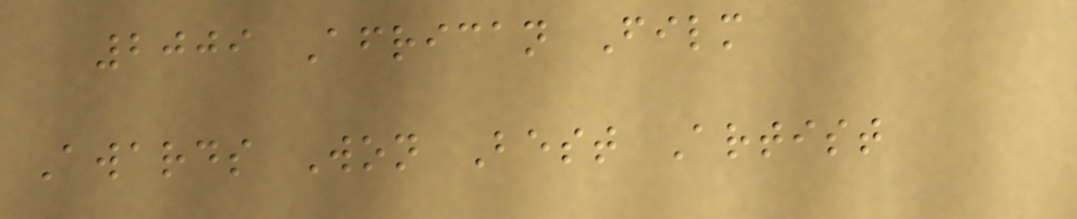2009 African Film
Awards Won Best Artist
